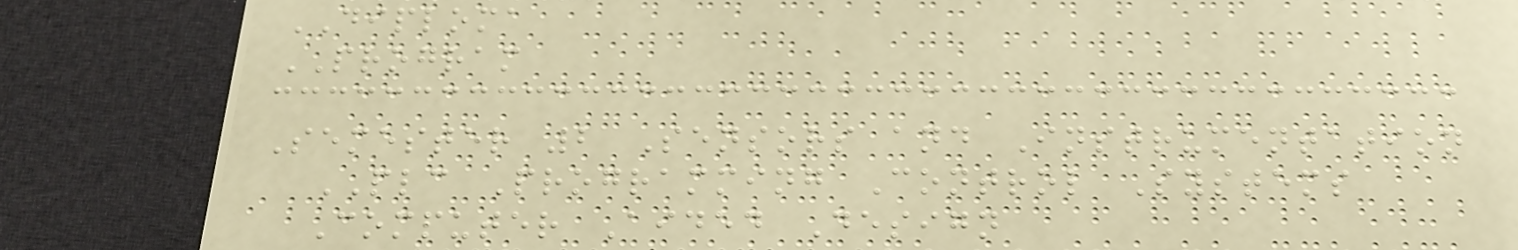DIPLOMA
PROGRAM
Semester 2 Sensors and Instrumentation
PLC Programming Control Systems
Computer Aided Design
